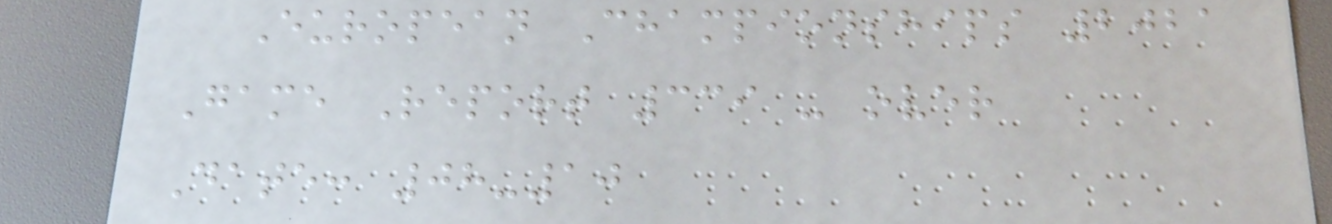European Championships 2021
Game Report 339 - over
Date: 08-10
